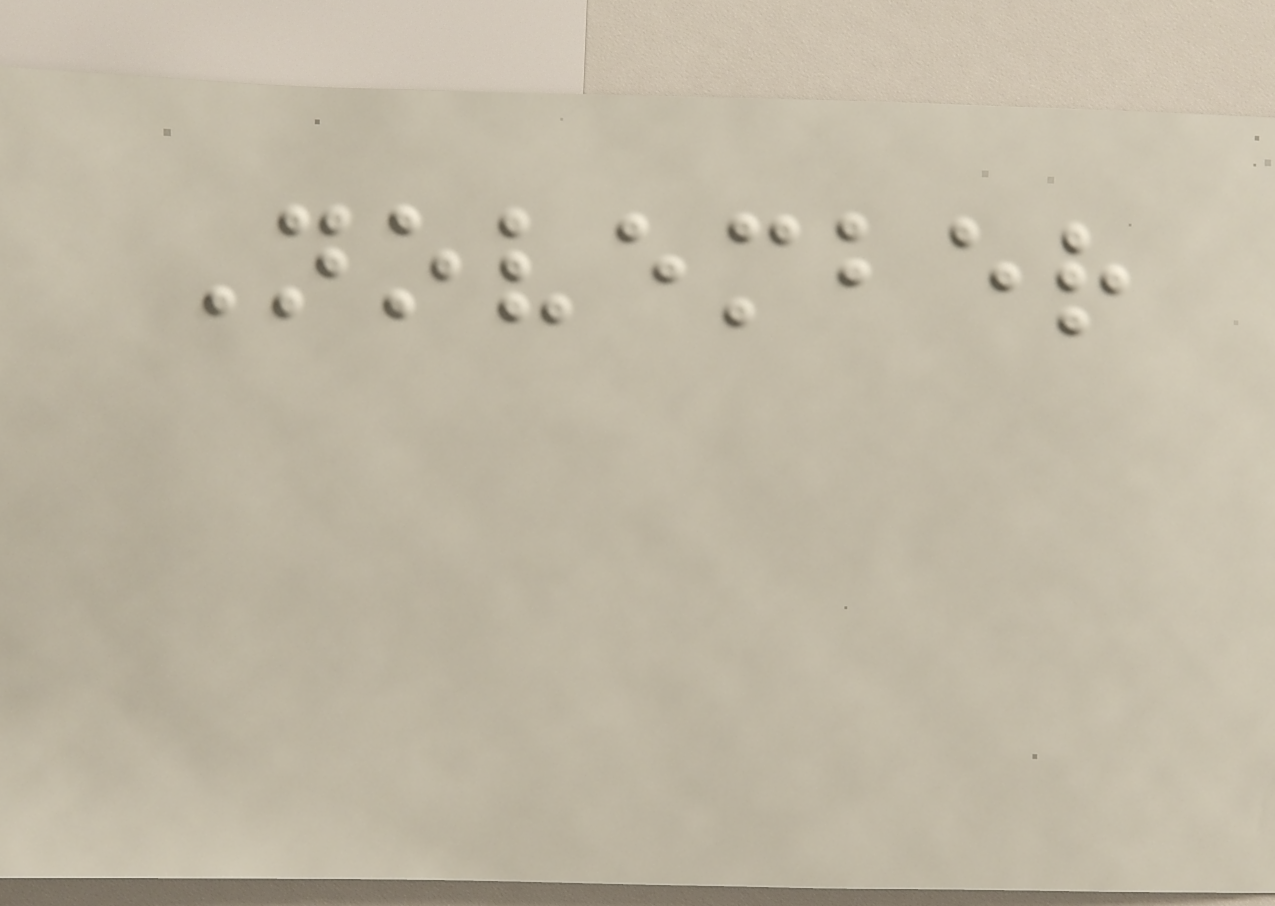November
